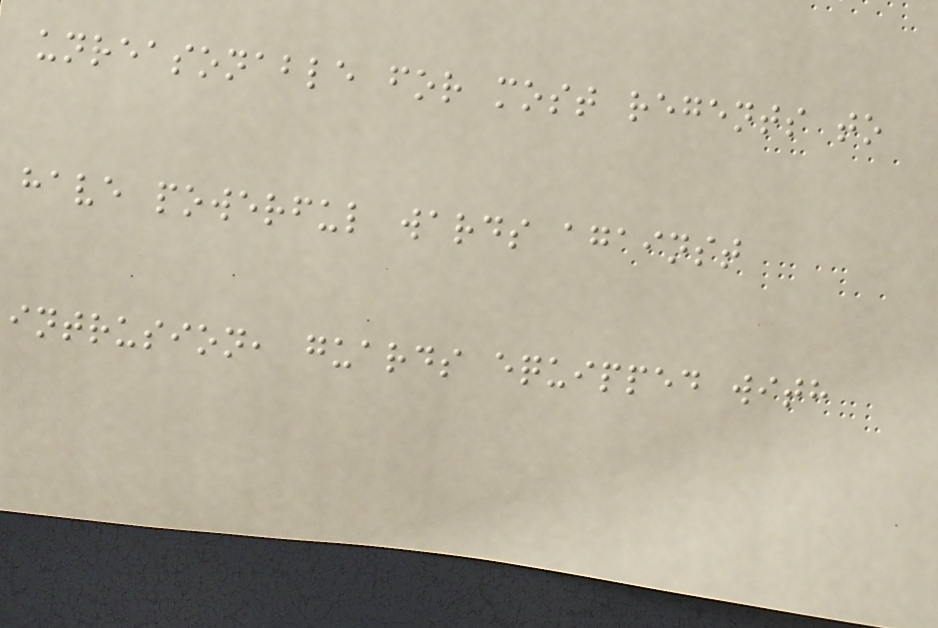unreasonable for most regents to
have powerful wards against
intrusion, guards equipped with
